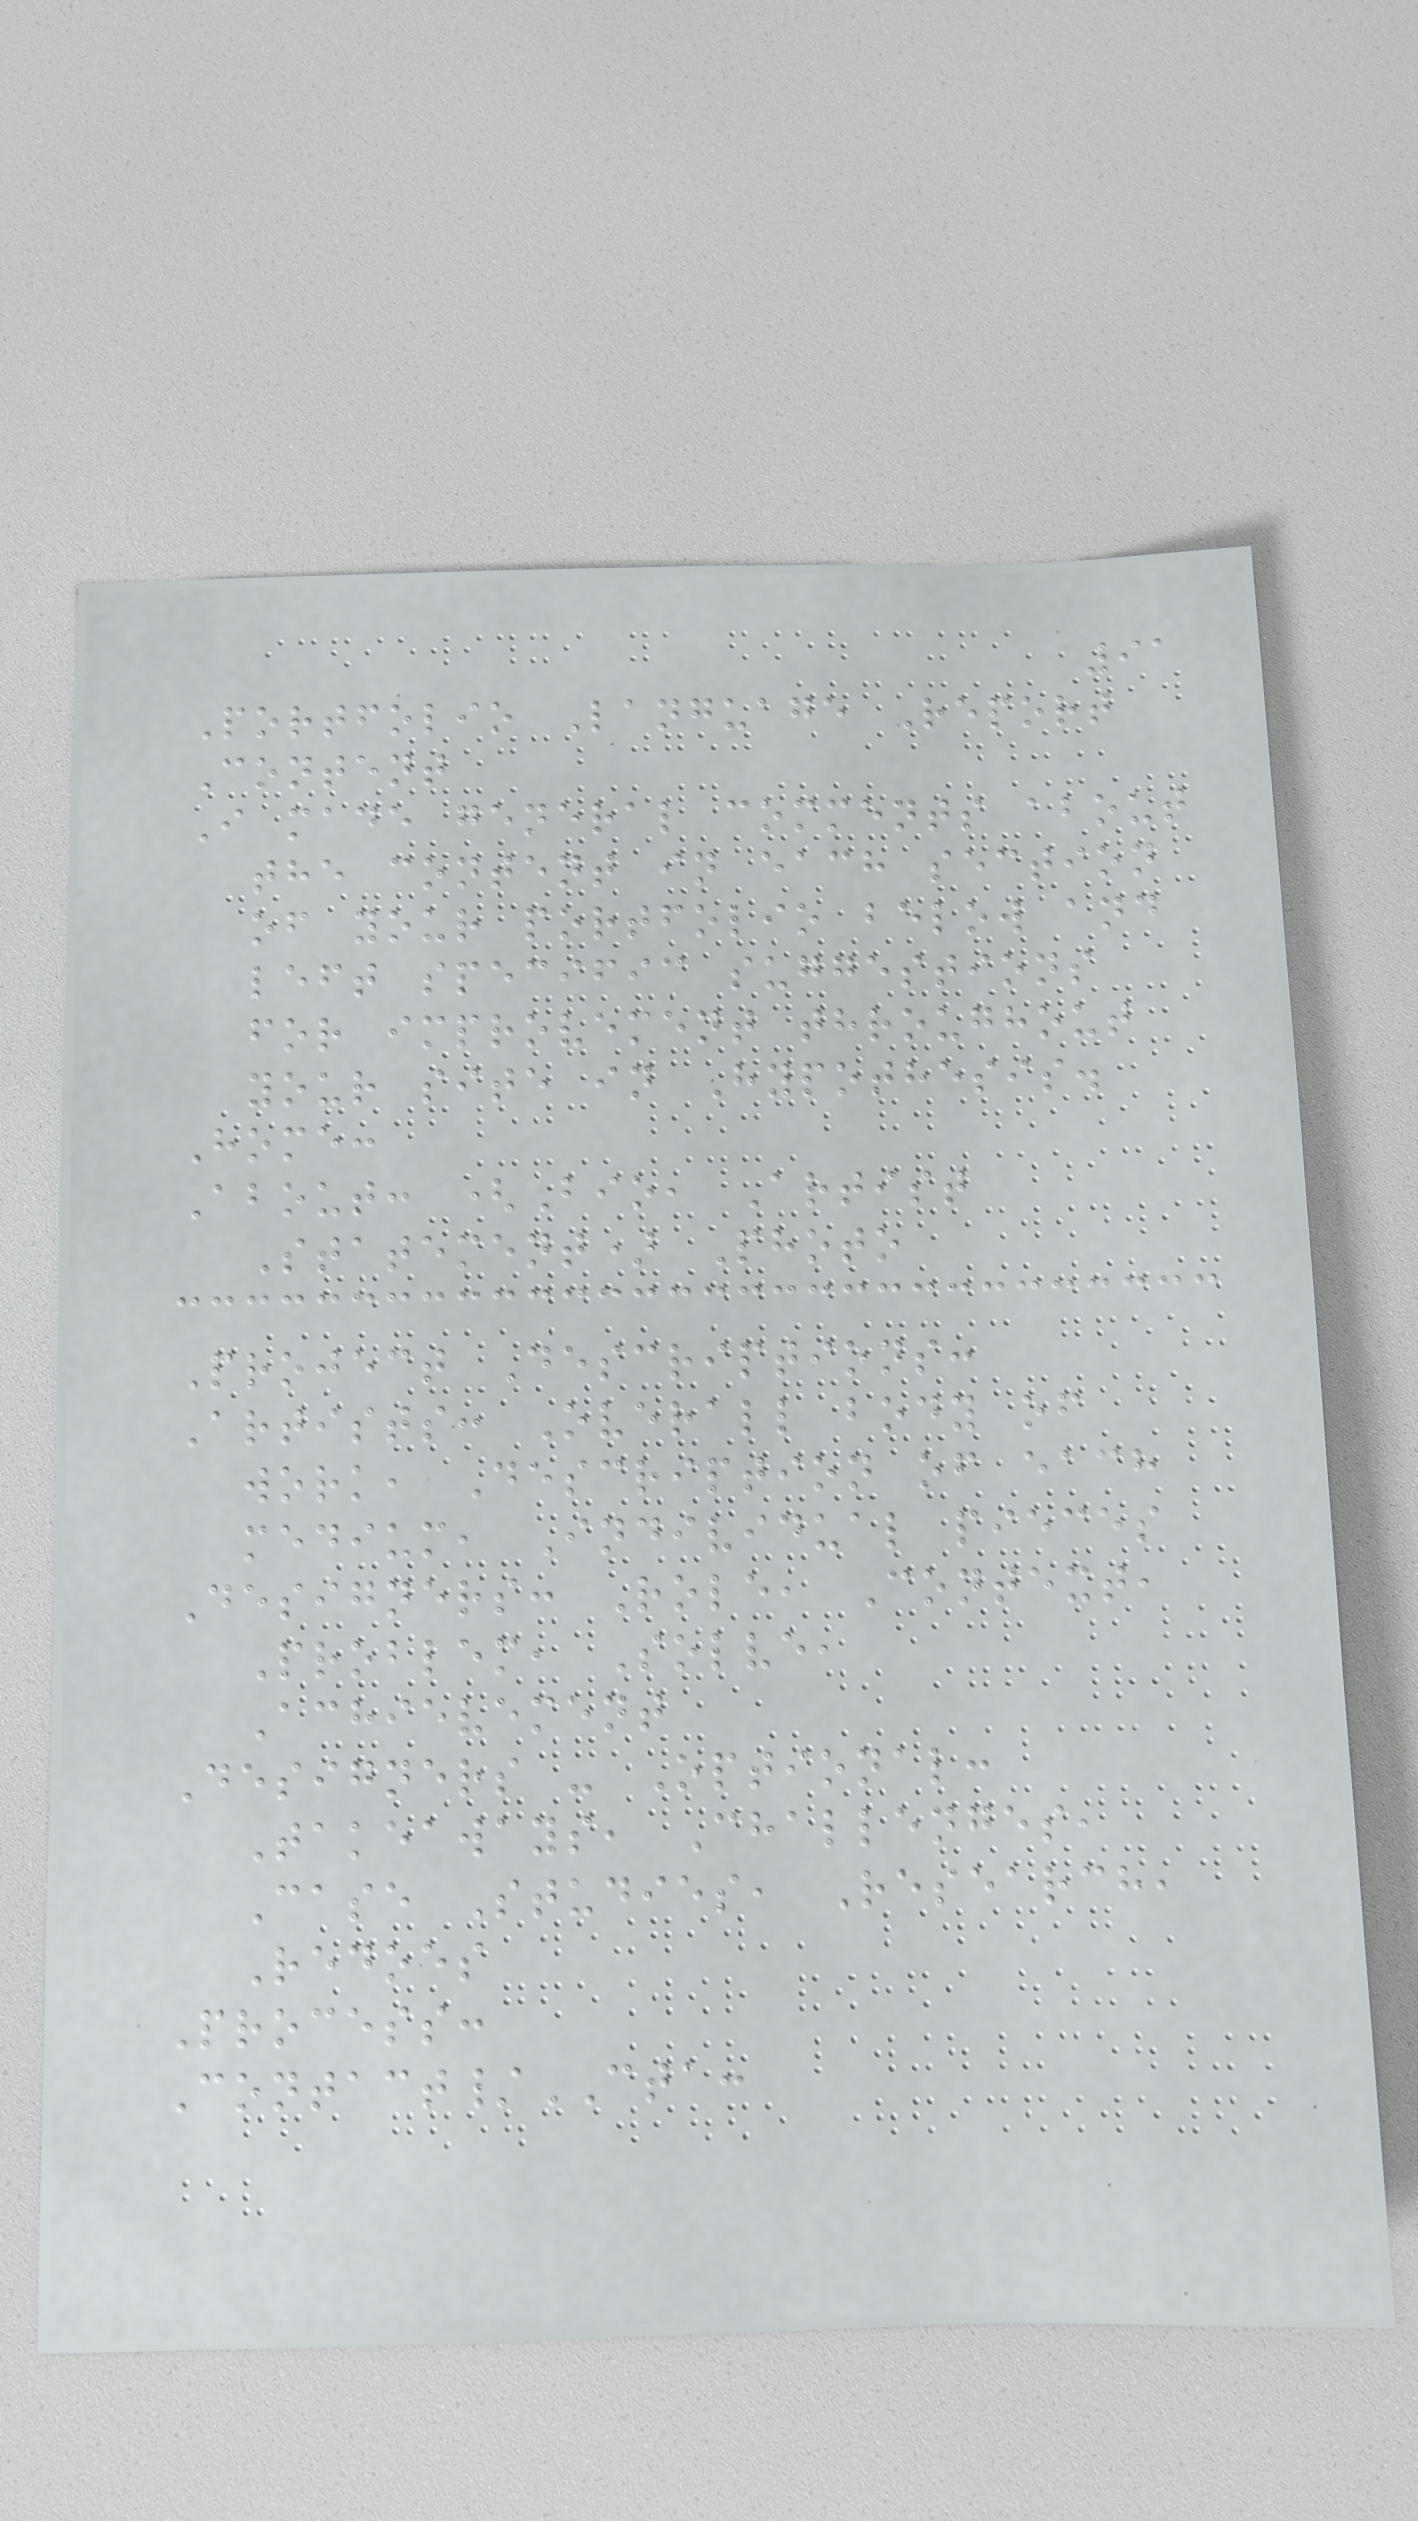91
Portfolio Language Report
Content
I made general comments about
the content in each section
of your portfolio below and
left specific suggestions
for improvement throughout
your site in Hypothesis.
Home:
About: (Bio, Artist
Statement) Photo
Project Descriptions:
Artists: Overall body of
work, Description of each
medium, Individual pieces
Designers: Role, Context,
Problem, Solve,
Achievement
Designers - Optional:
Takeaways, Challenges,
Case Studies, Research,
Redoes
Process:
Contact/CTA:
